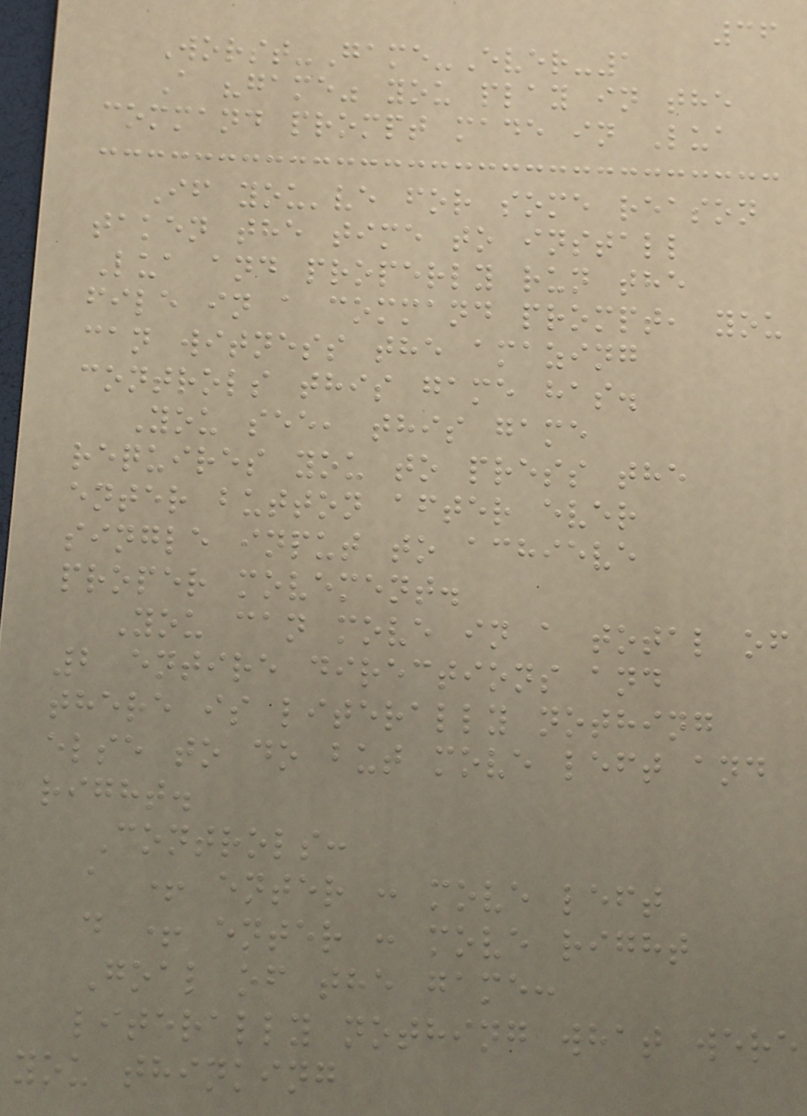36
Worst-Game-Ever-1
A "game" you play in the
command prompt made in Lua
If you've for some reason
taken the time to install
Lua and properly run the
file in a command prompt, you
can witness the amazing
controls this game has.
You see, this game
requires you to press the
enter button after ever
single input to achieve
proper movement.
You can move in a total of
2 entire directions and
there is literally nothing
else to do but move left and
right.
Controls:
a + enter : move left
d + enter : move right
Goal of the game:
literally nothing what were
you thinking
